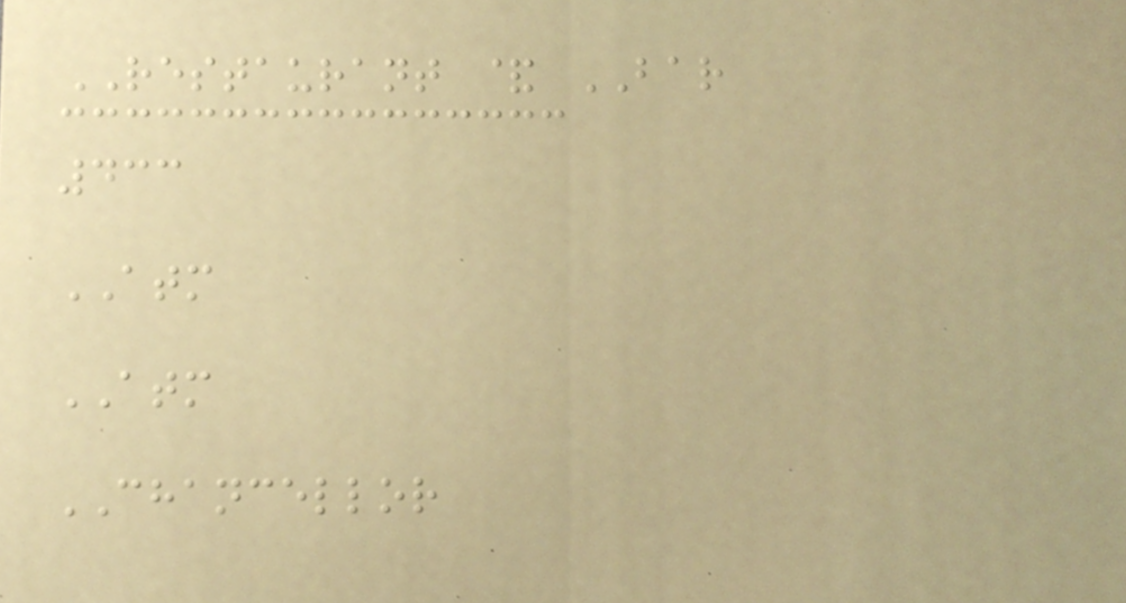RESTAURANT & BAR
433
ATM
ATM
CHANCELLOR
